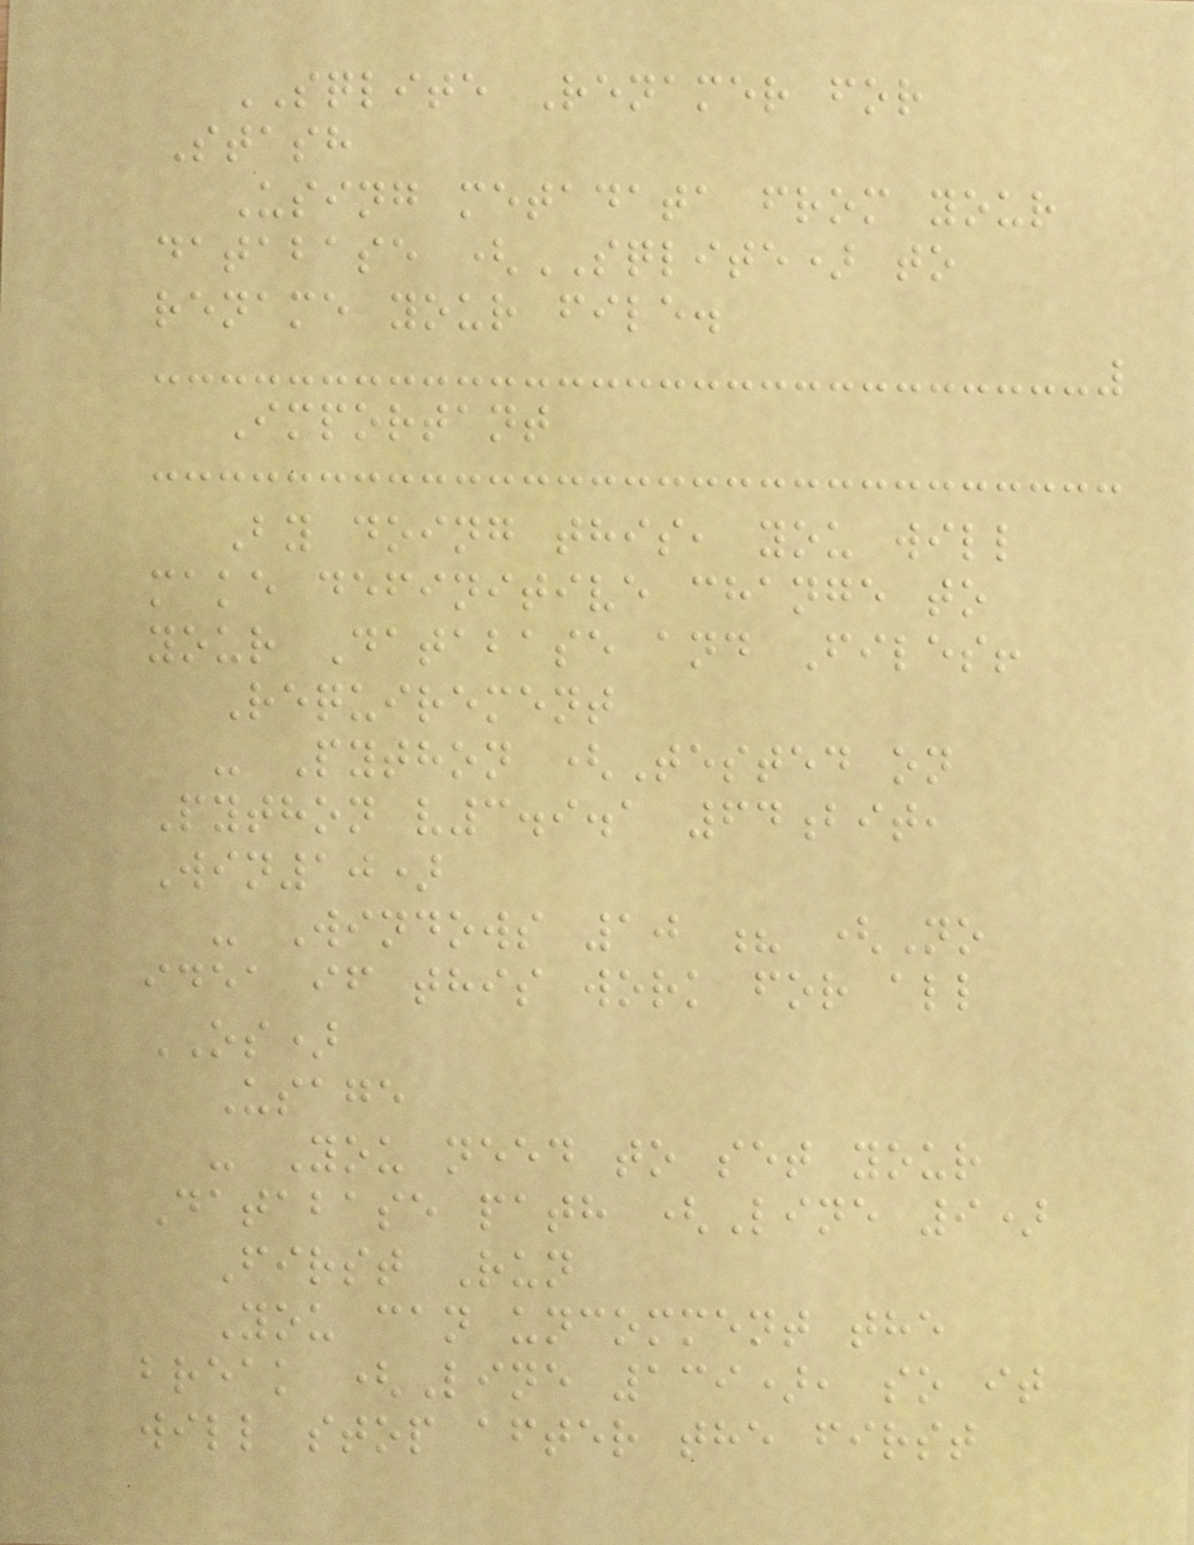SQLITE Renamer for
Stash
Using metadata from your
database (SQLITE) to
rename your file.
Important
By doing this, you will
make definitive change to
your Database and Files!
Requirement
- Python (Tested on
Python v3.9.1 64bit,
Win10)
- Windows 10 ? (No
idea if this work for all
OS)
Usage
- You need to set your
Database path (Line 9)
First Run
You can uncomment the
break (Line 139), so it
will stop after the first
